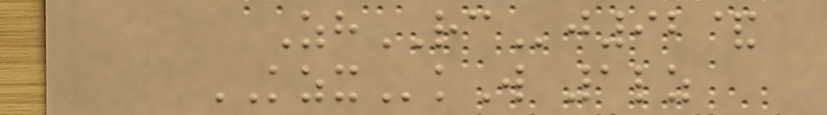ZhRCj92&
KZXkW 1lz
